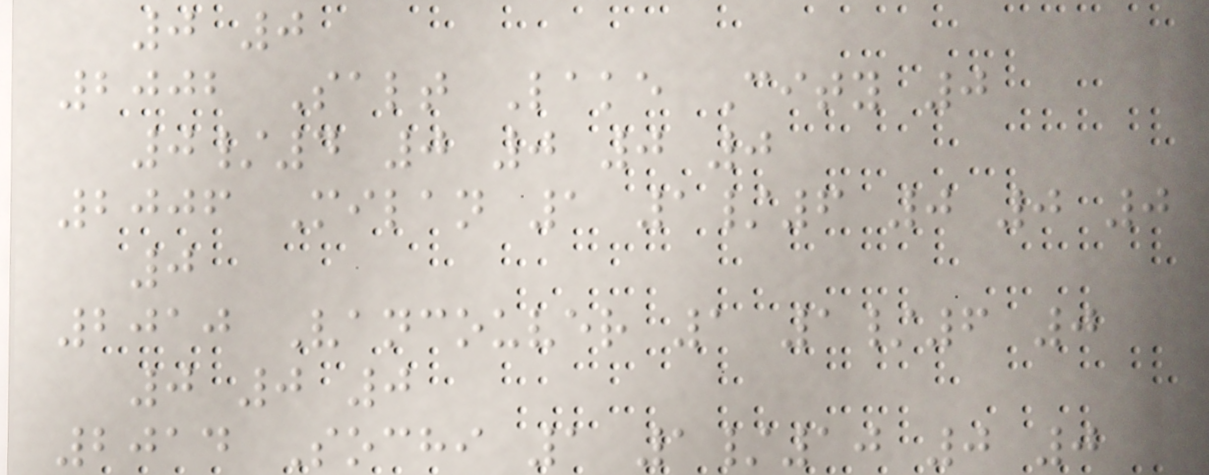0 0
2002 Salt Lake City 0
0/4 0 0 0 0
2006 Milan 1 1/6 0 0 0
0
2010 Vancouver 1 1/6 0
0 0 0
2014 Sochi 1 1/10 0 0
